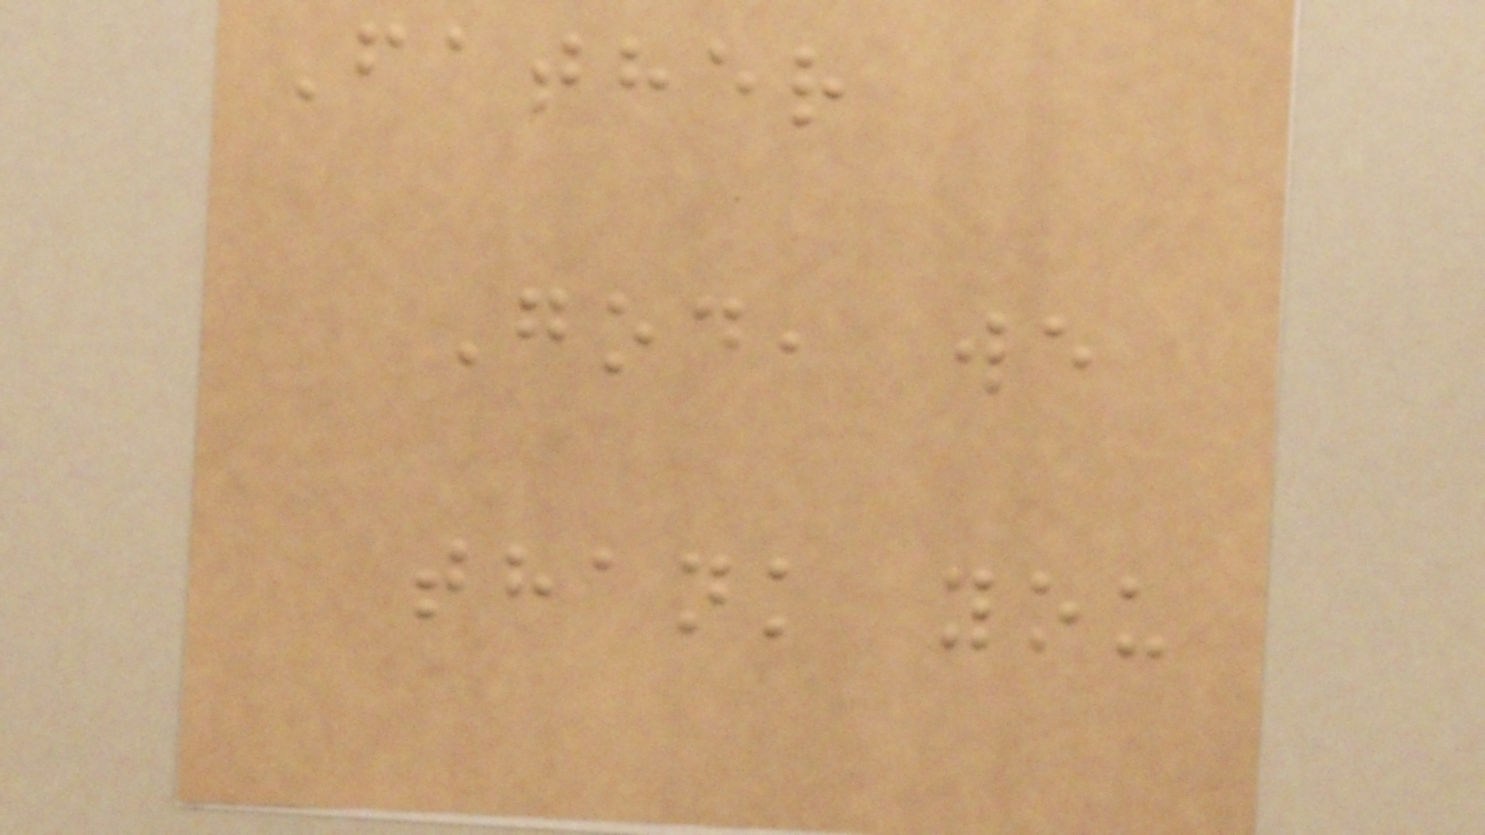Father
God, we
thank you
